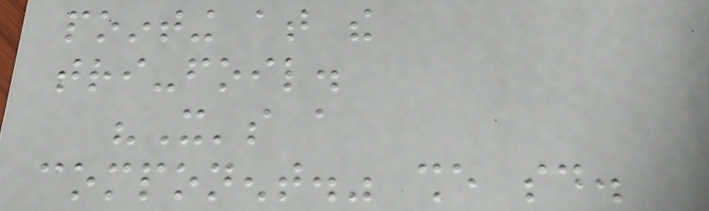pointing at the
tri-foil.
"It's a
component." she said.
